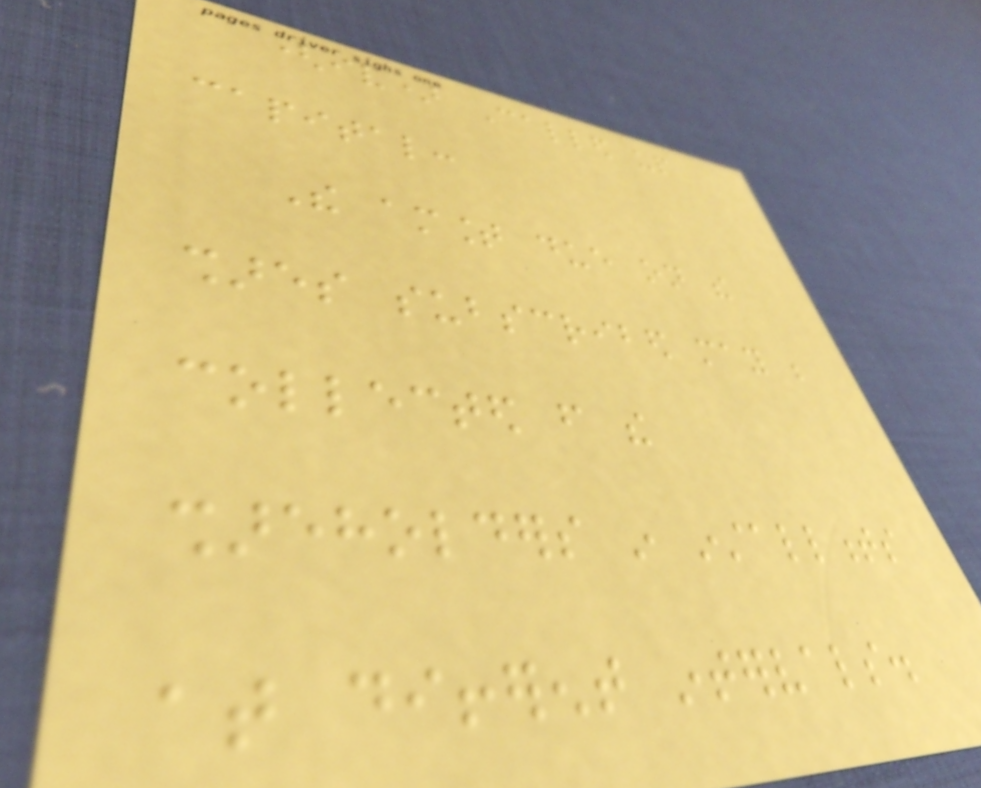(iv) Called up
capital:
The amount due on the
shares subscribed may be
collected from the
shareholders in installments
at different intervals.
